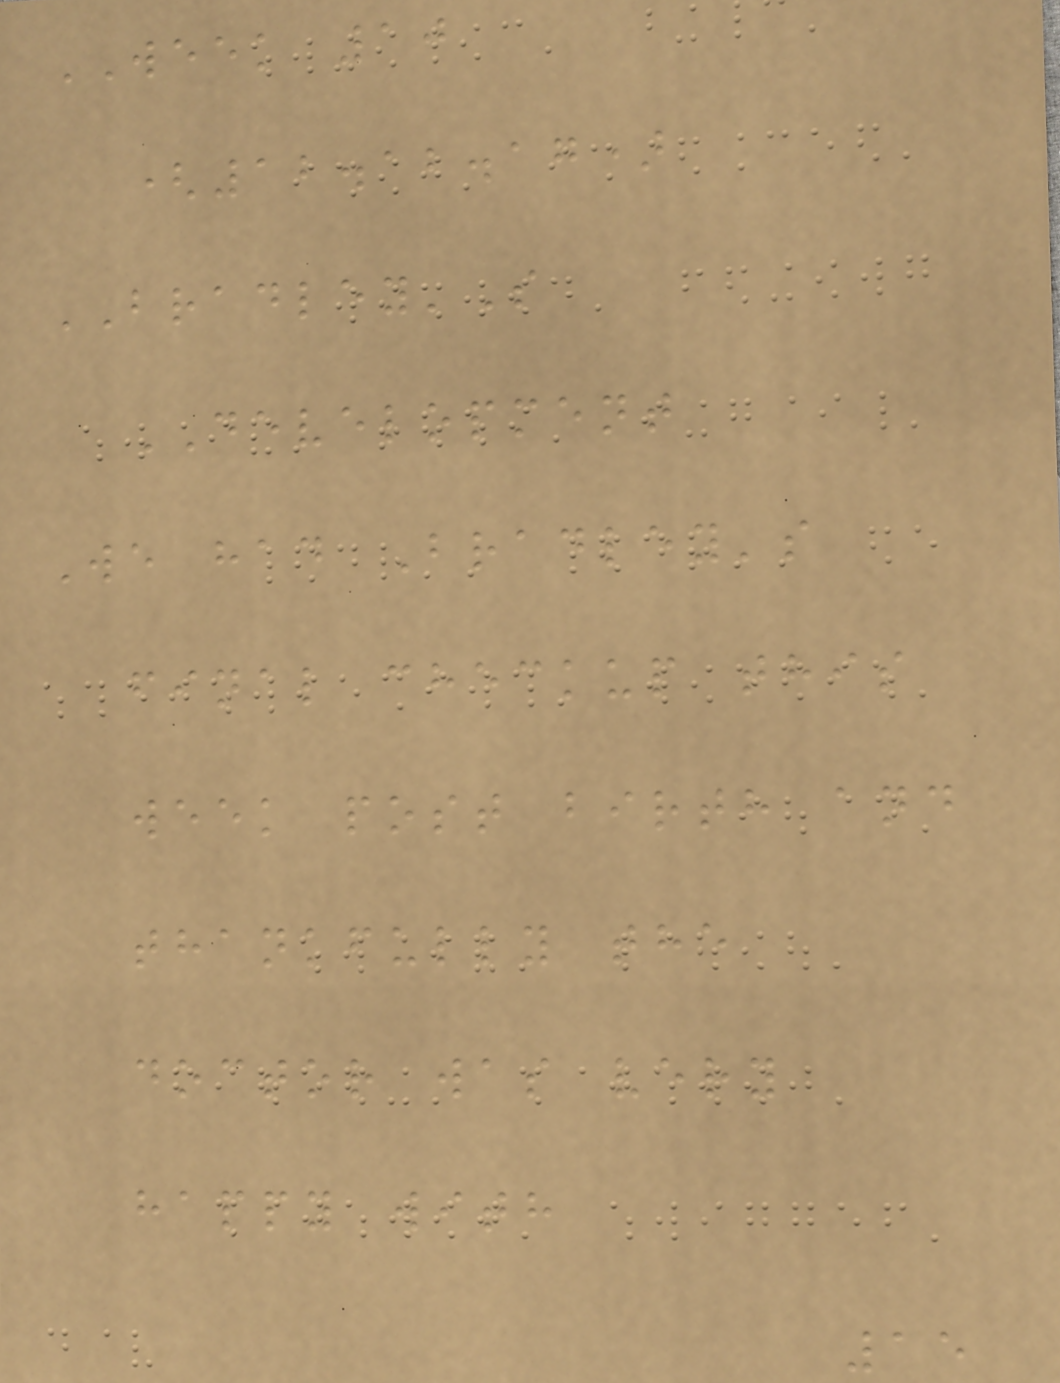WEEK 10
(12.12.17)
BRADLEY'S
DEVELOPMENT
We had Bradley's
final checkup this
week post birth and
thankfully the
doctor was very
happy with
15
